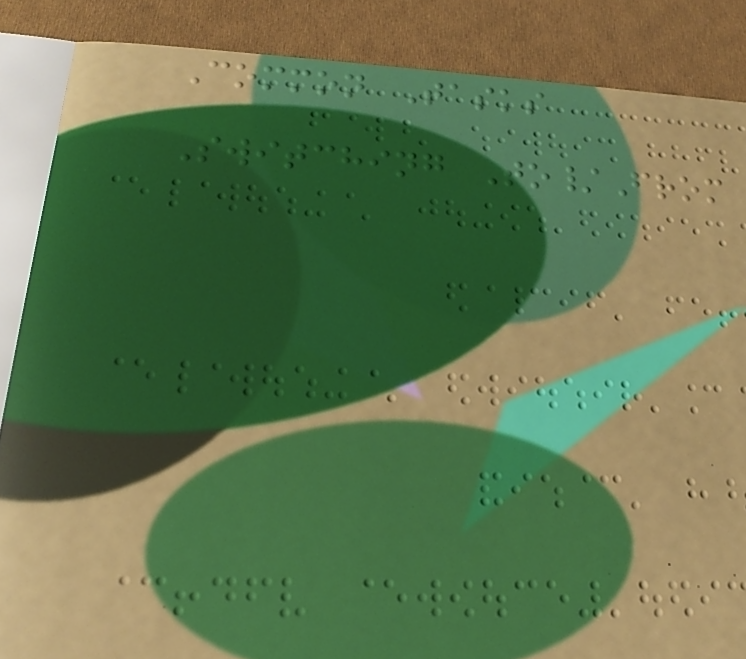Common Tasks
Switching To/From
